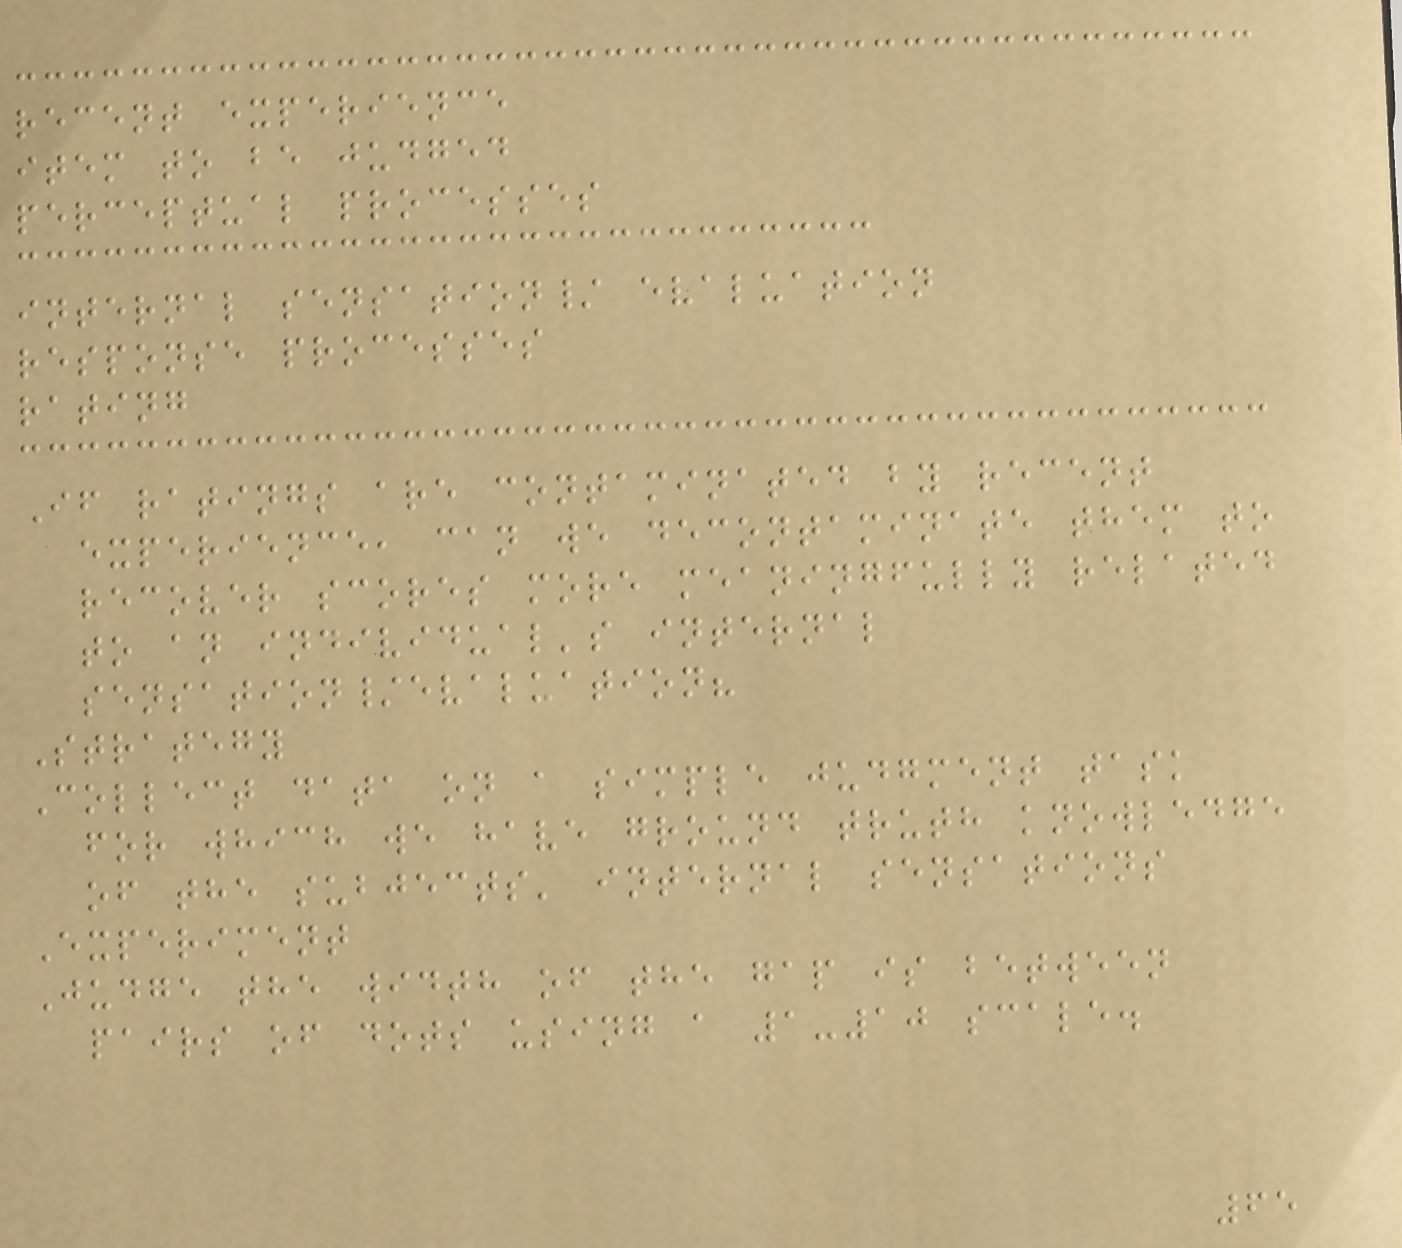recent experience
item to be judged
perceptual processes
internal sensation/ evaluation
response processes
rating
If ratings are contaminated by recent
experience, can we decontaminate them to
recover scores more meaningfully related
to an individual's internal
sensation/evaluation?
Strategy
Collect data on a simple judgment task
for which we have ground truth knowledge
of the subjects' internal sensations
Experiment
Judge the width of the gap is between
pairs of dots using a 1-10 scale.
65
